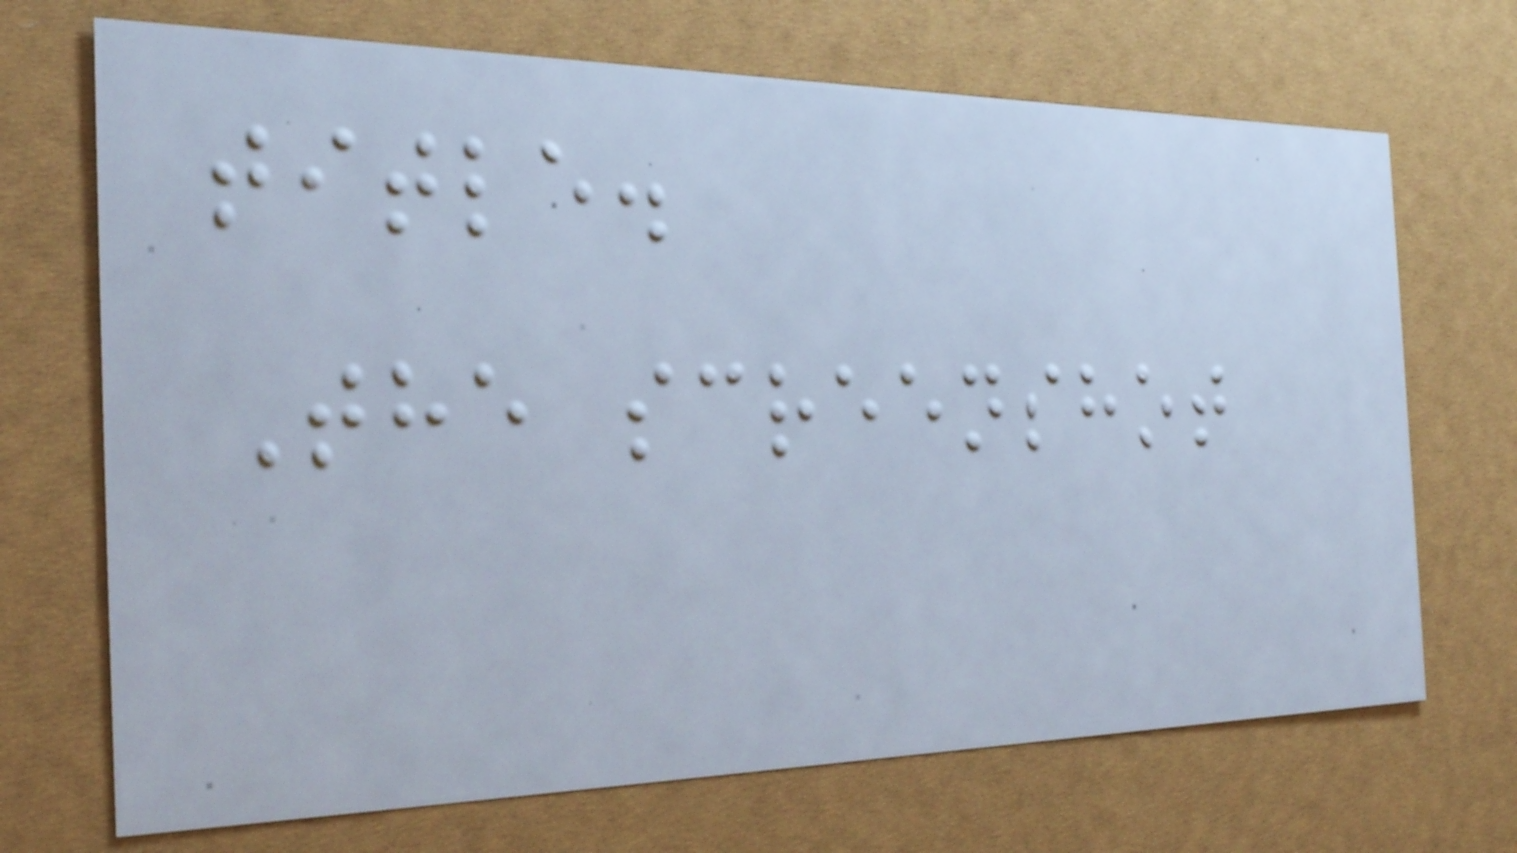title.
The screenshot
